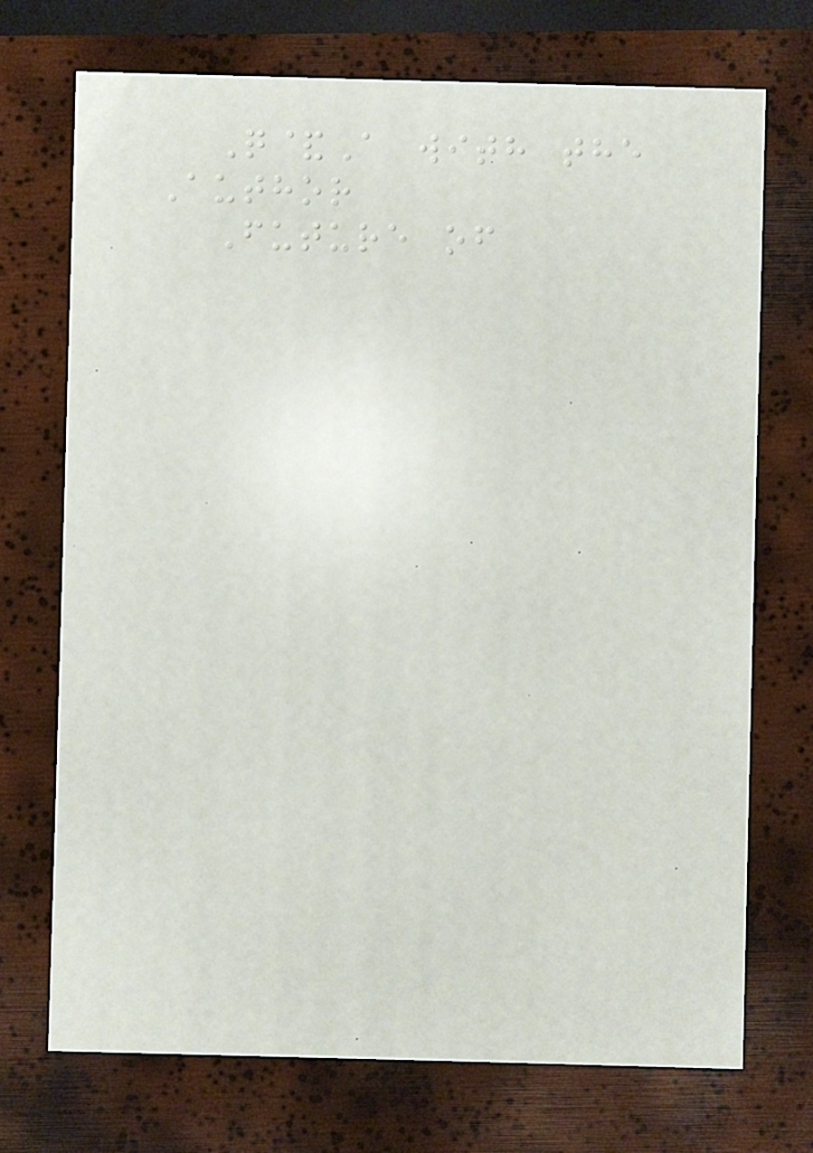Q&A with the
Author
Future of
